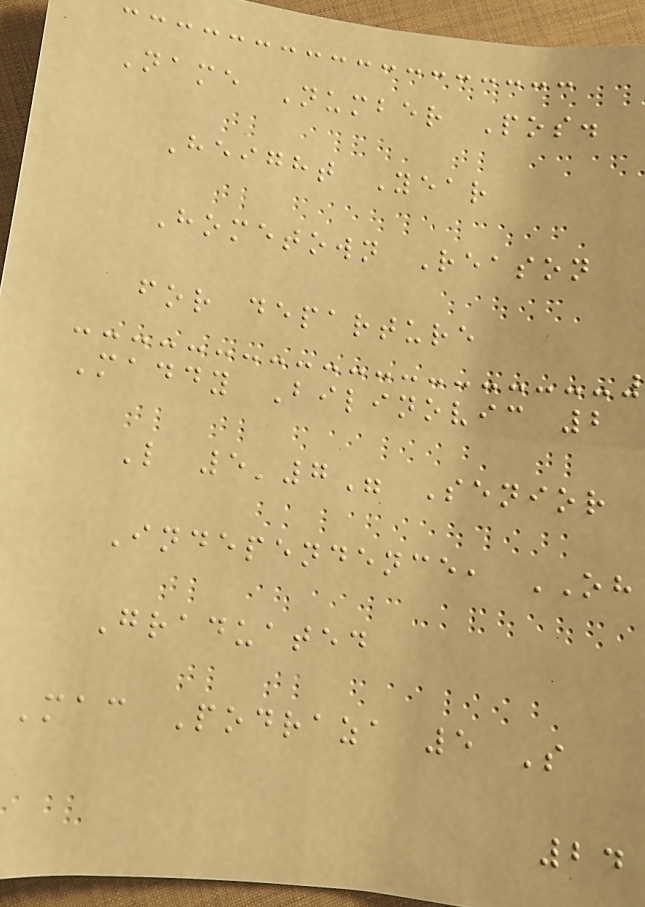Name Number Pos.
Height Year
Hometown Reason
for departure
Maddy Bilinovic 2
L 5'7" Senior
Independence, OH
Graduated
Mac Podraza 5 S
24
